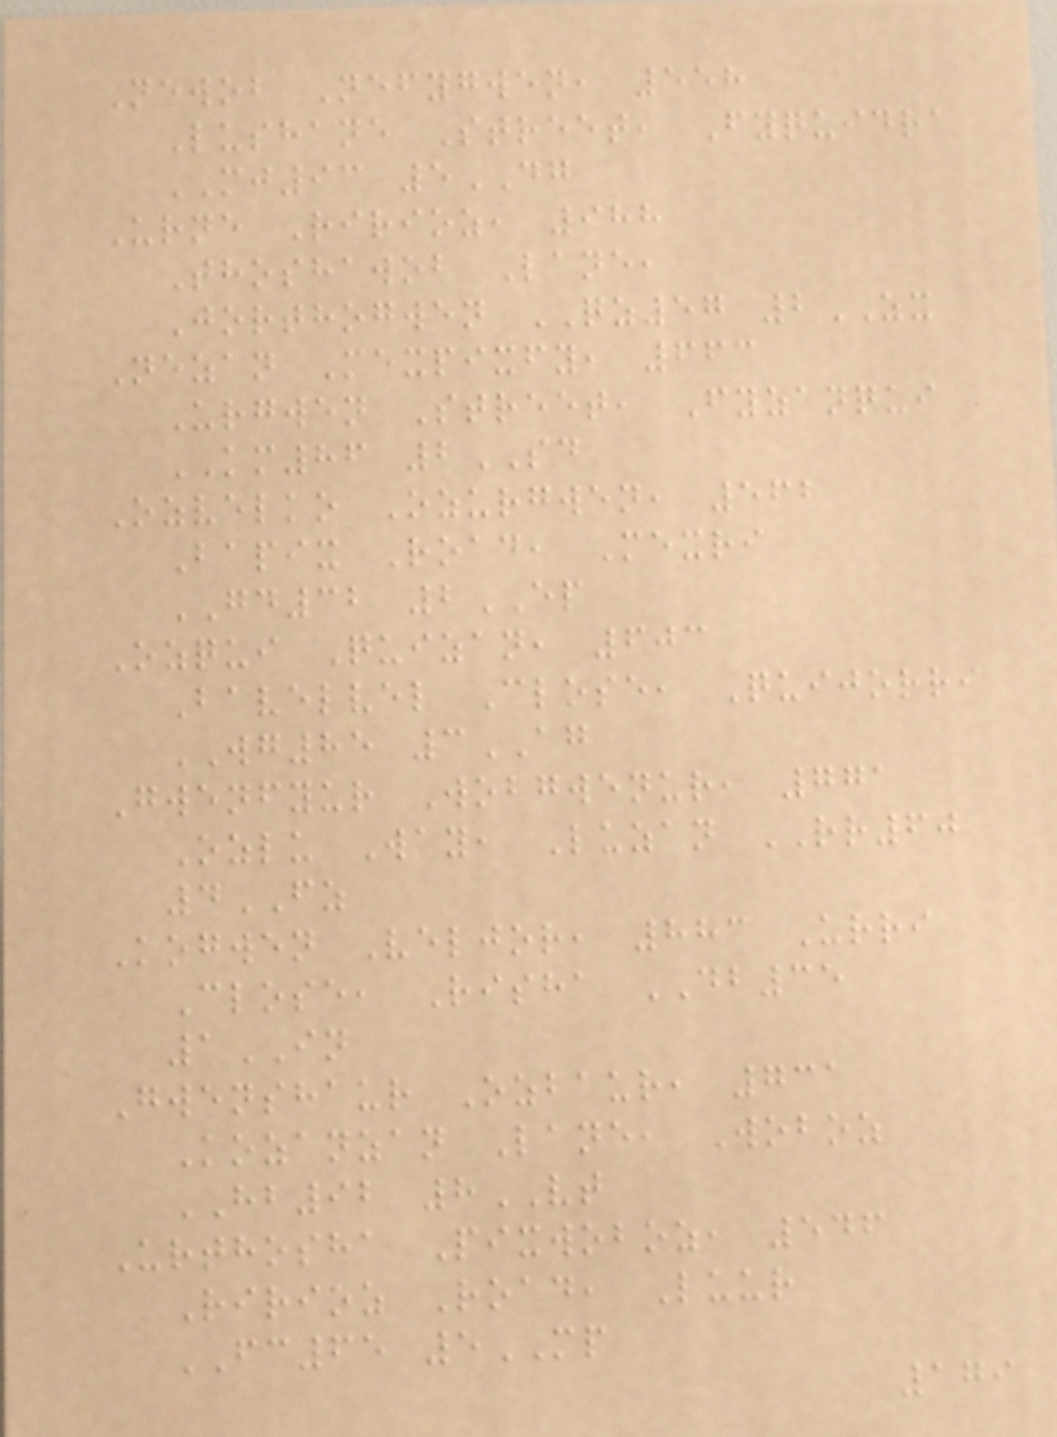Newob Nefygwen, 558
Lushane Street, Fyquidra
MJ93 5DG
Urne Ririoz, 988
Thoshawob Lane,
Jorthogwen QZ57 2ZX
Nezan Mexpixfy, 663
Urgwen Street, Fyzanqui
KM86 2SD
Ozvelko Ozurgwen, 562
Bapix Road, Mexri
GD32 2EP
Ozqui Quizan, 603
Bavelvel Close, Quijorri
WG85 3AG
Gwenfyur Wobgwenur, 771
Ozlu Way, Luzan RR60
4FZ
Kogwen Veljor, 883 Urri
Close, Risha DB35
1IN
Gwenshaur Ozbaur, 731
Kozanzan Lane, Woboz
HB92 8VT
Urthosha Pixwoboz, 546
Ririoz Road, Luur
FC65 5MP
179
